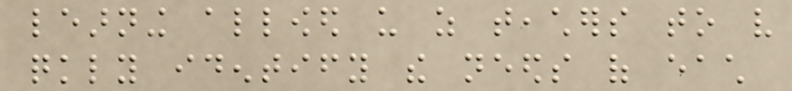learning allowed us as teachers to very
quickly identify the needs of each
